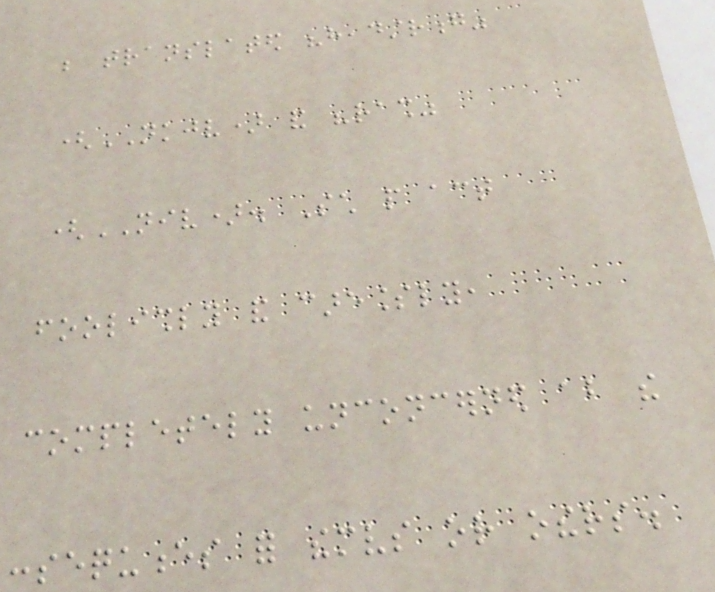be translated "headstrong"
(NKJV) and "rash"
(NIV). Such people act
foolishly and carelessly,
completely unconcerned about the
consequences for themselves or others.
